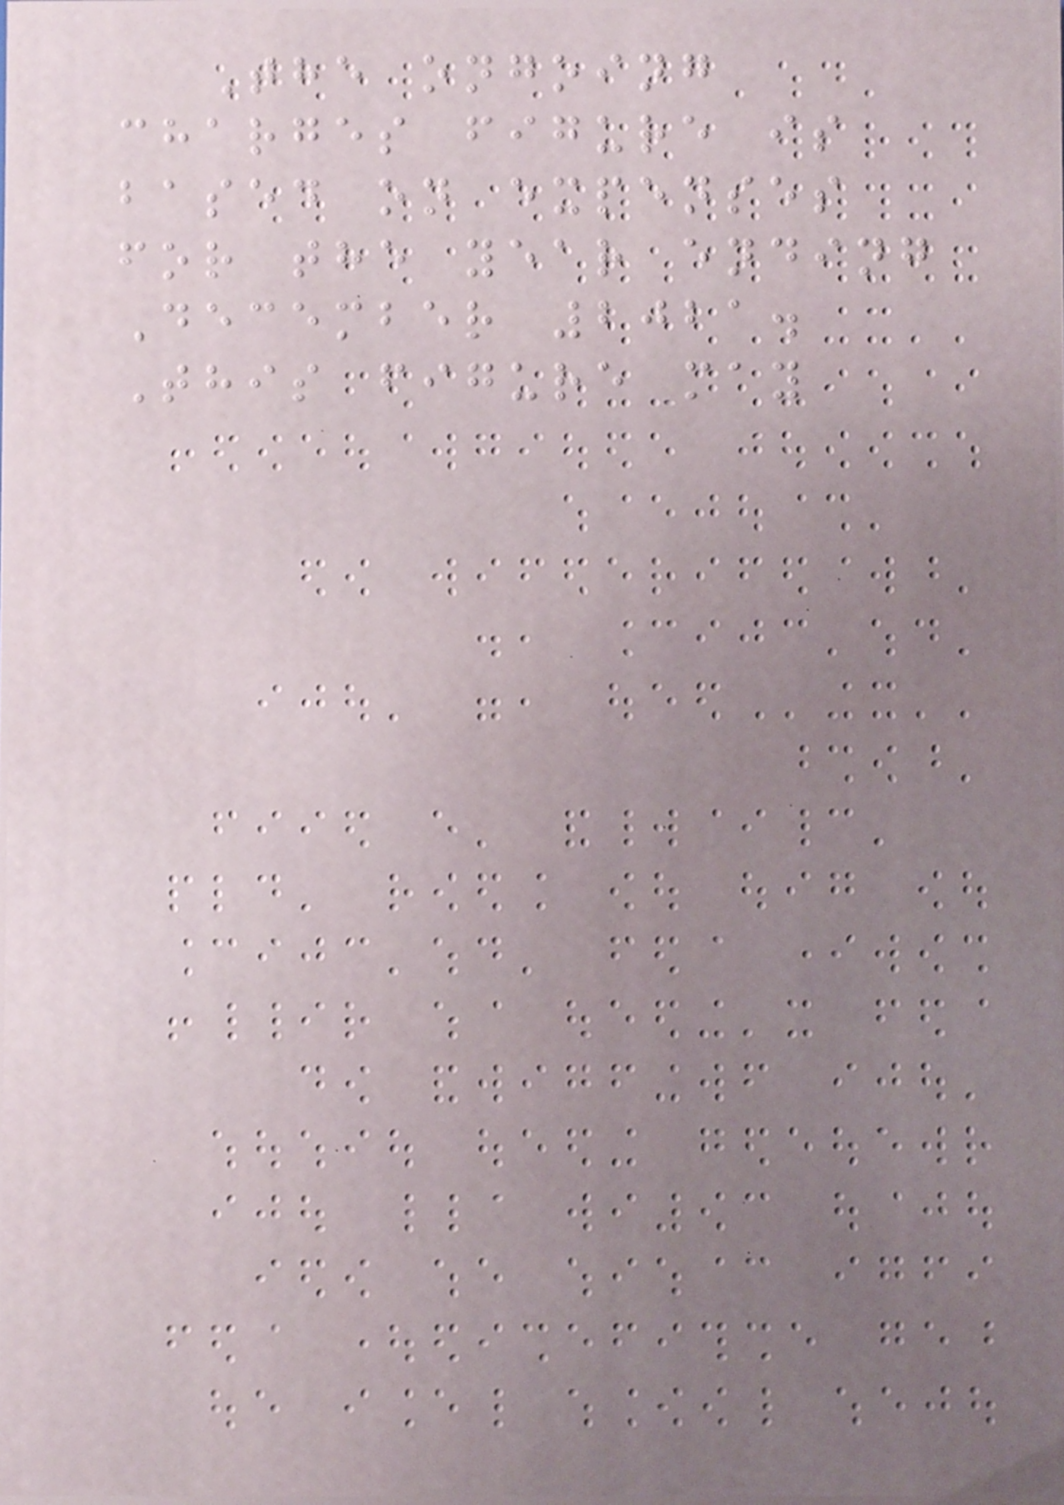The ongoing
charges figure is
based on expenses
for the year ending
December 2021.
This figure may
